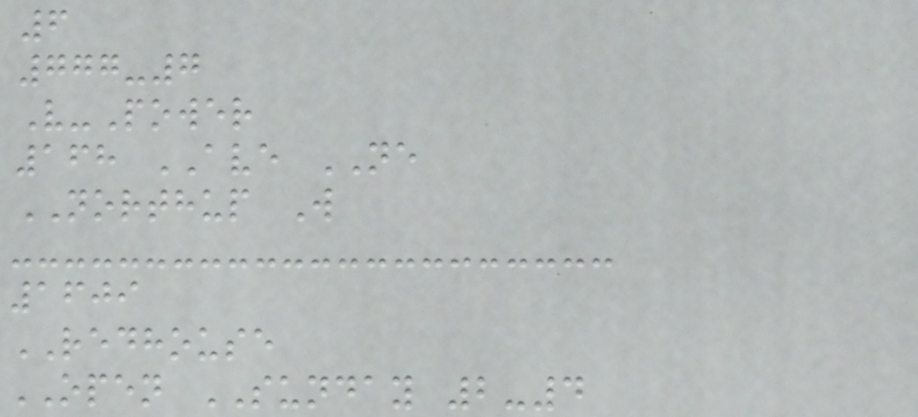6
777-7
V-Power
168 AVE NE
NORTHUP W
1609
REDHOUSE
OPEN SUNDAY 2-4
